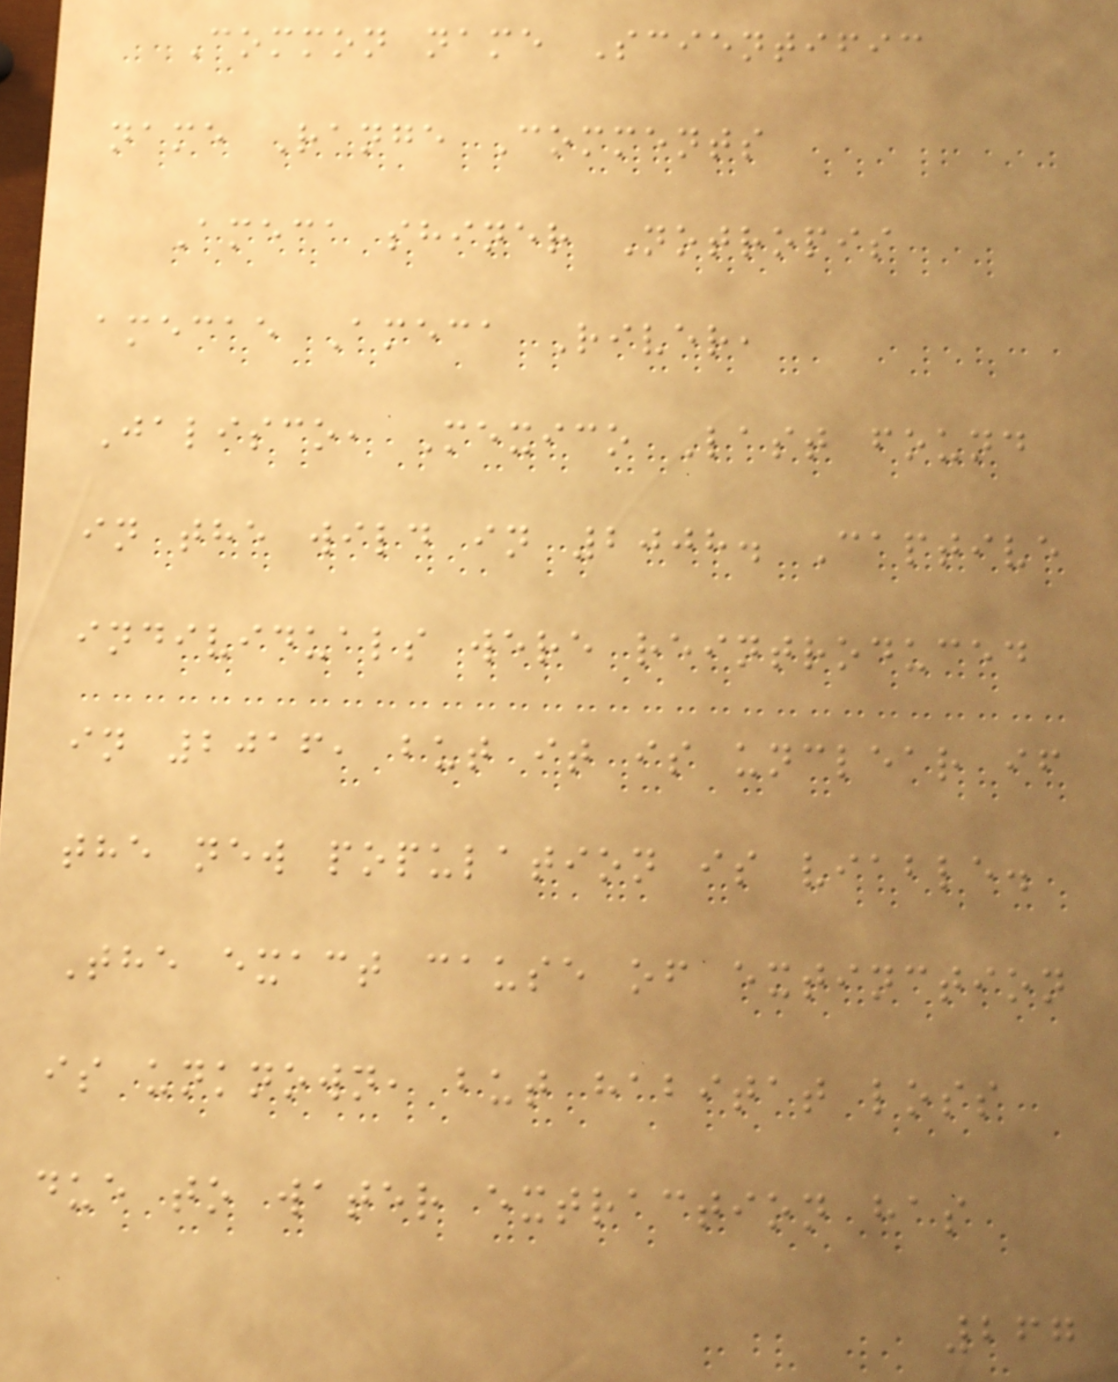Common name Scientific
name Range Comments
Ameca shiner Notropis
amecae Ameca River,
Jalisco, Mexico Last found
in the wild in 2008. Captive
individuals were reintroduced
in 2016, but it is unclear if
the new population is viable.
The exact cause of extinction
is unknown, but habitat loss
due to water extraction has
267
